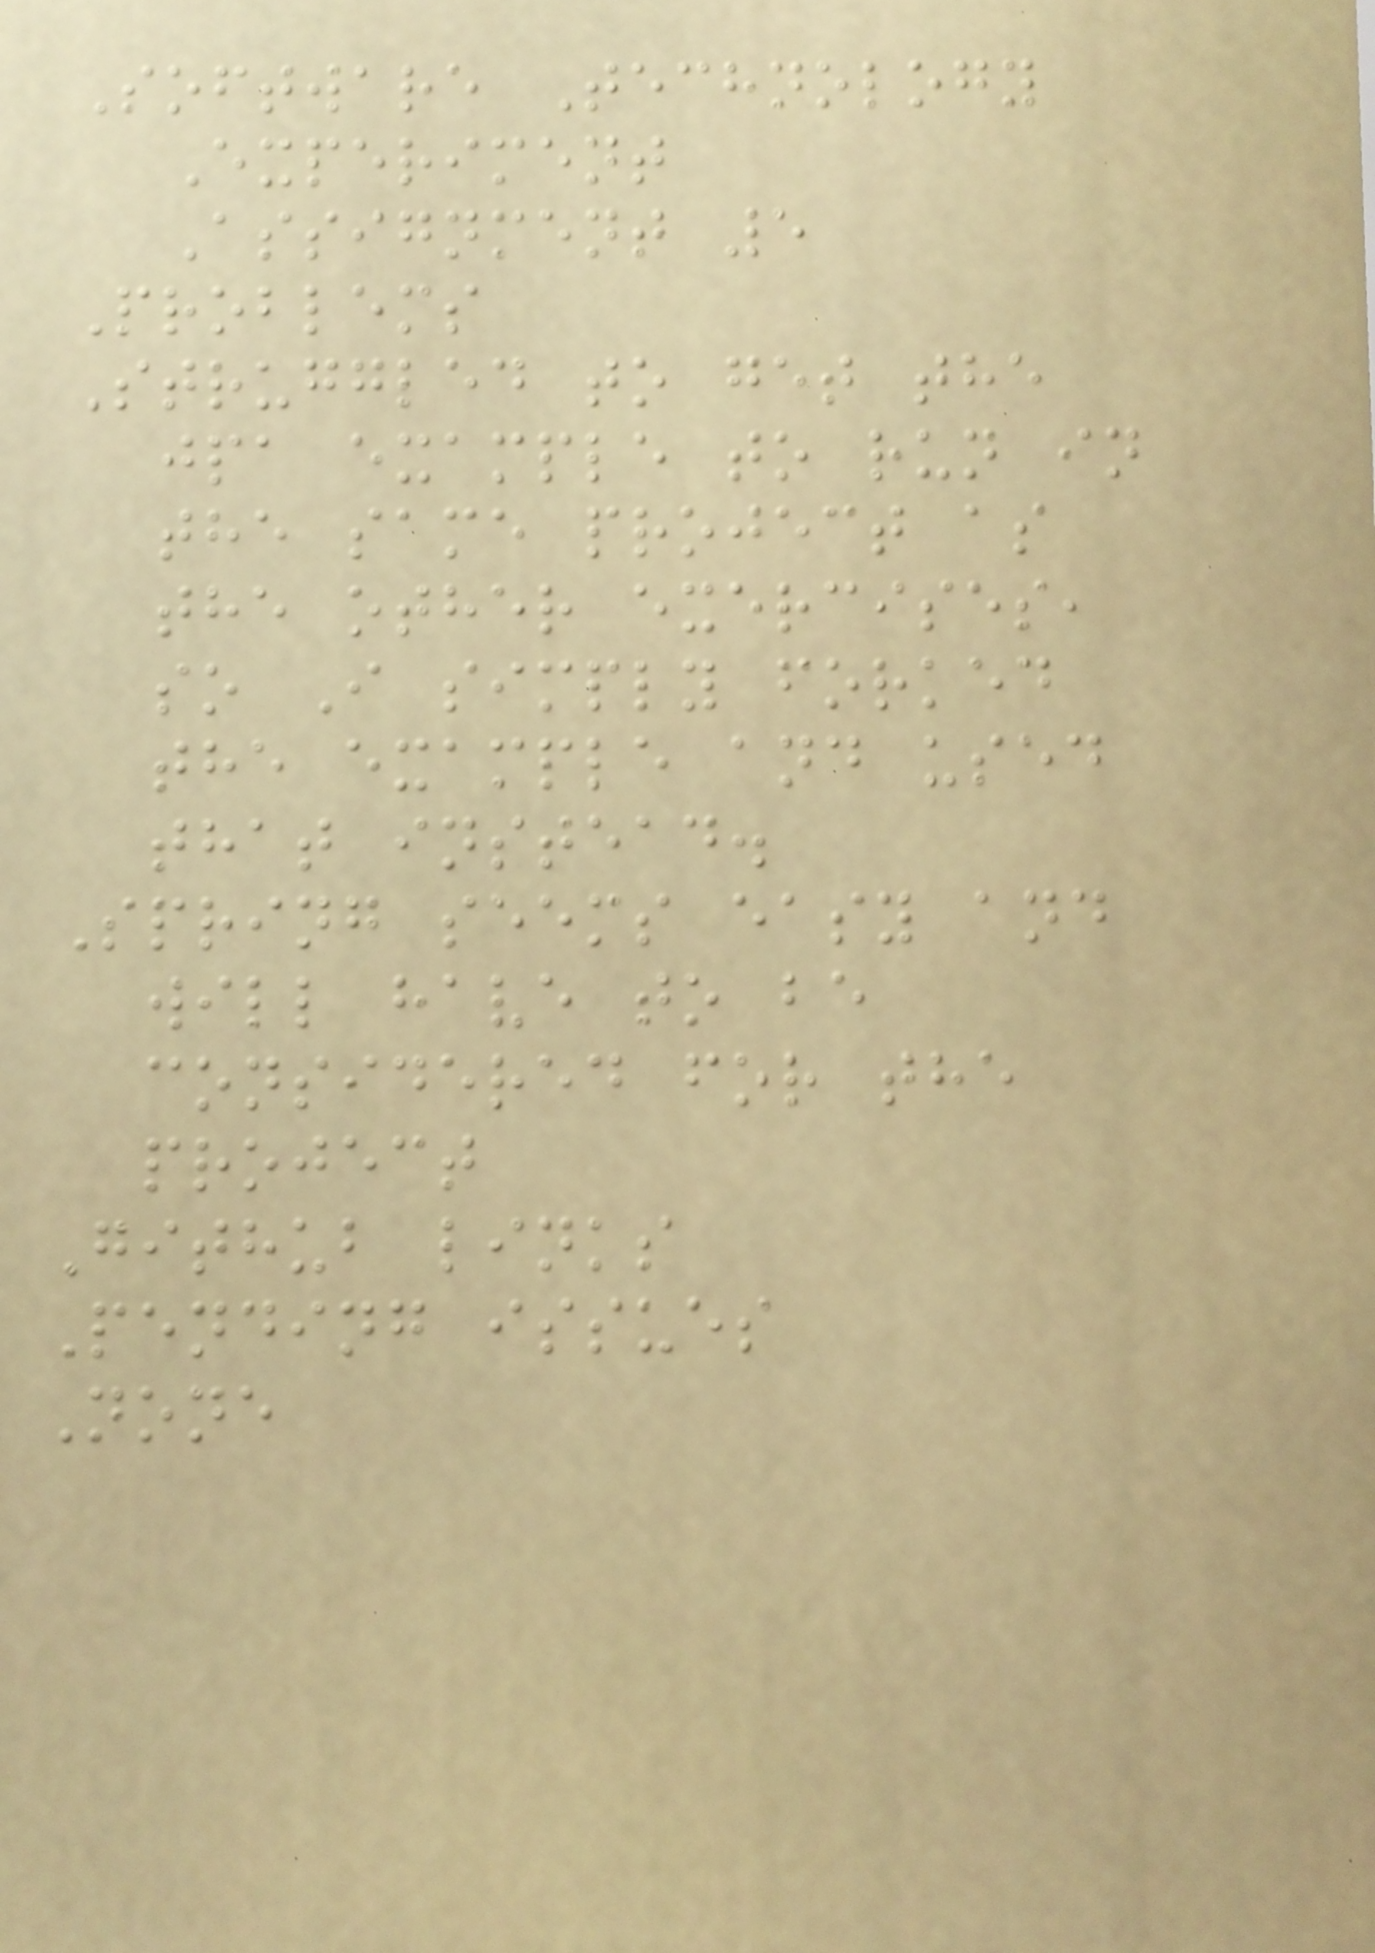Software Technology
Experiment
Assignment 5
Problems
Struggled to get the
jpa example to run in
the same project as
the other exercises,
so I simply forked
the example and used
that instead.
Spring seems easy and
will have to be
considered for the
project
Github links
Pending issues
None
